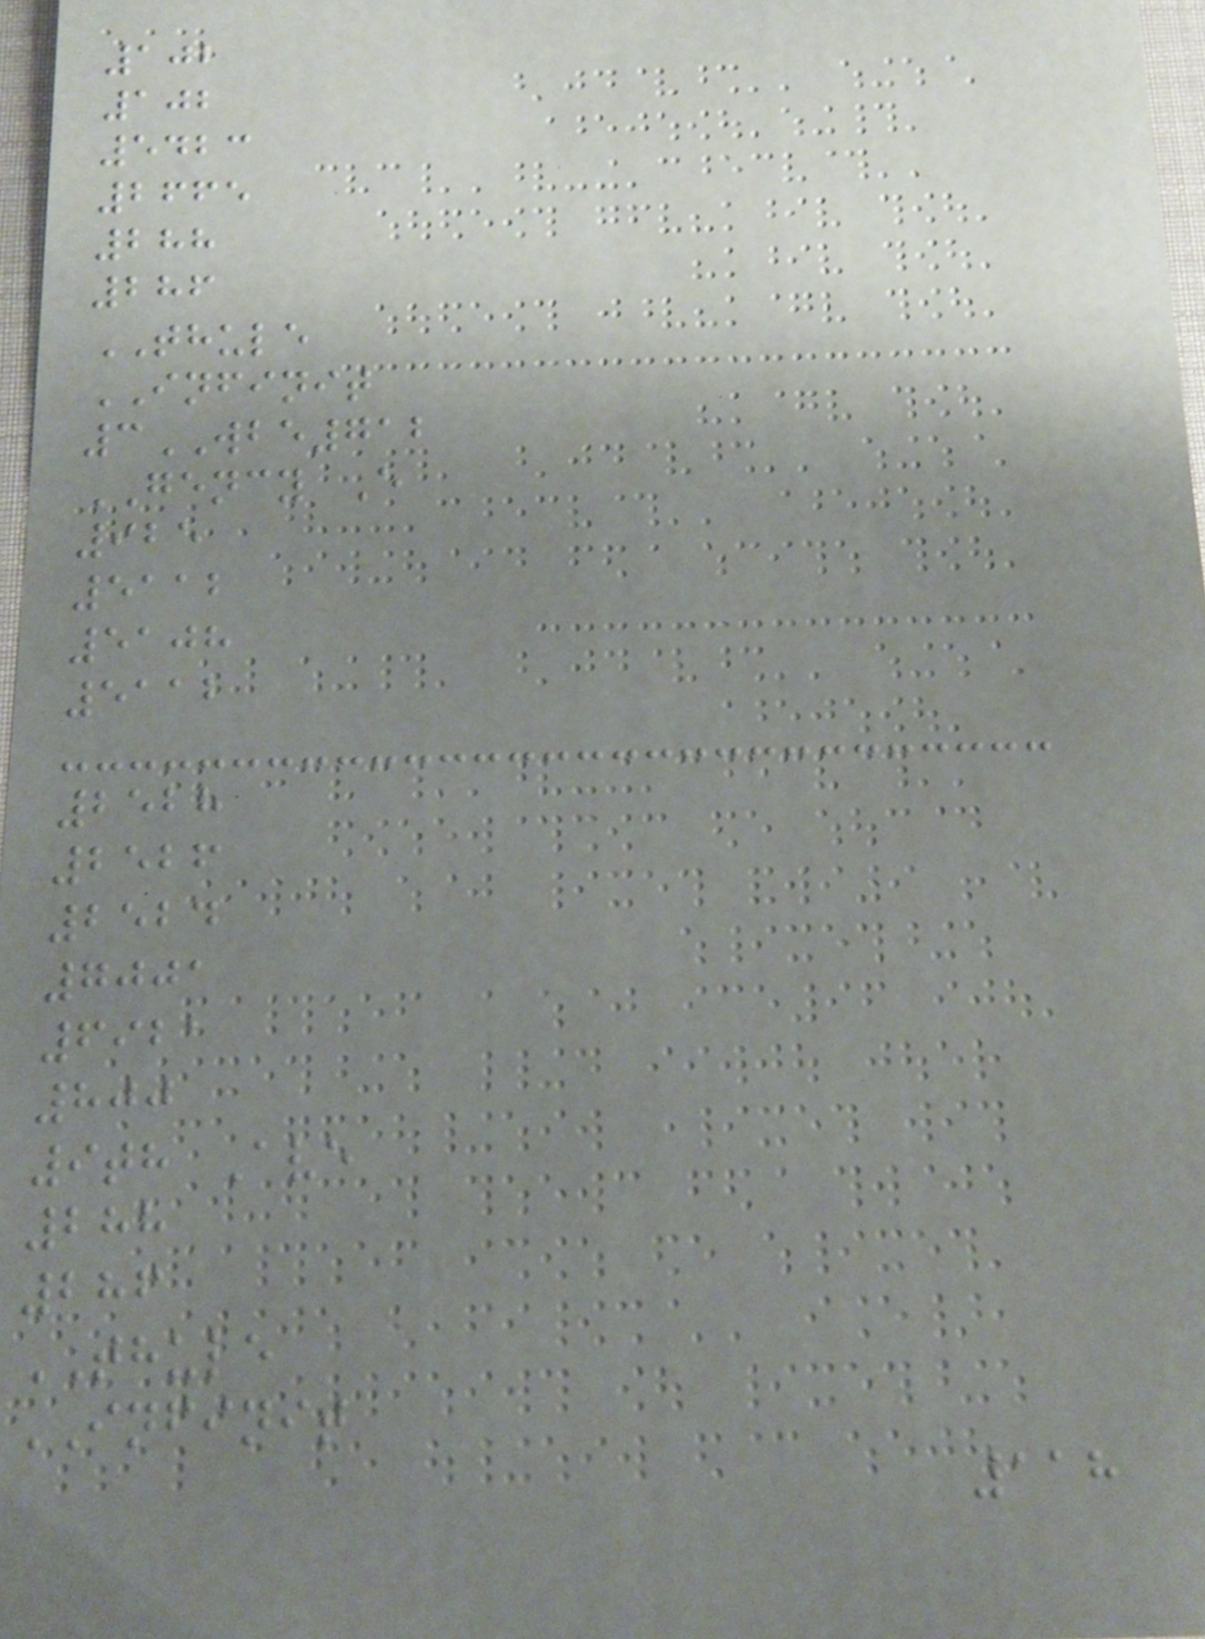102
102
5423
2665
288
286
THULE
INFINIT
3WBE712
GENCY E
925
5112
5108
5112
2528
2526
2524
7001
6921
800
9th Ave
288
286
THULE
INFINIT
118
